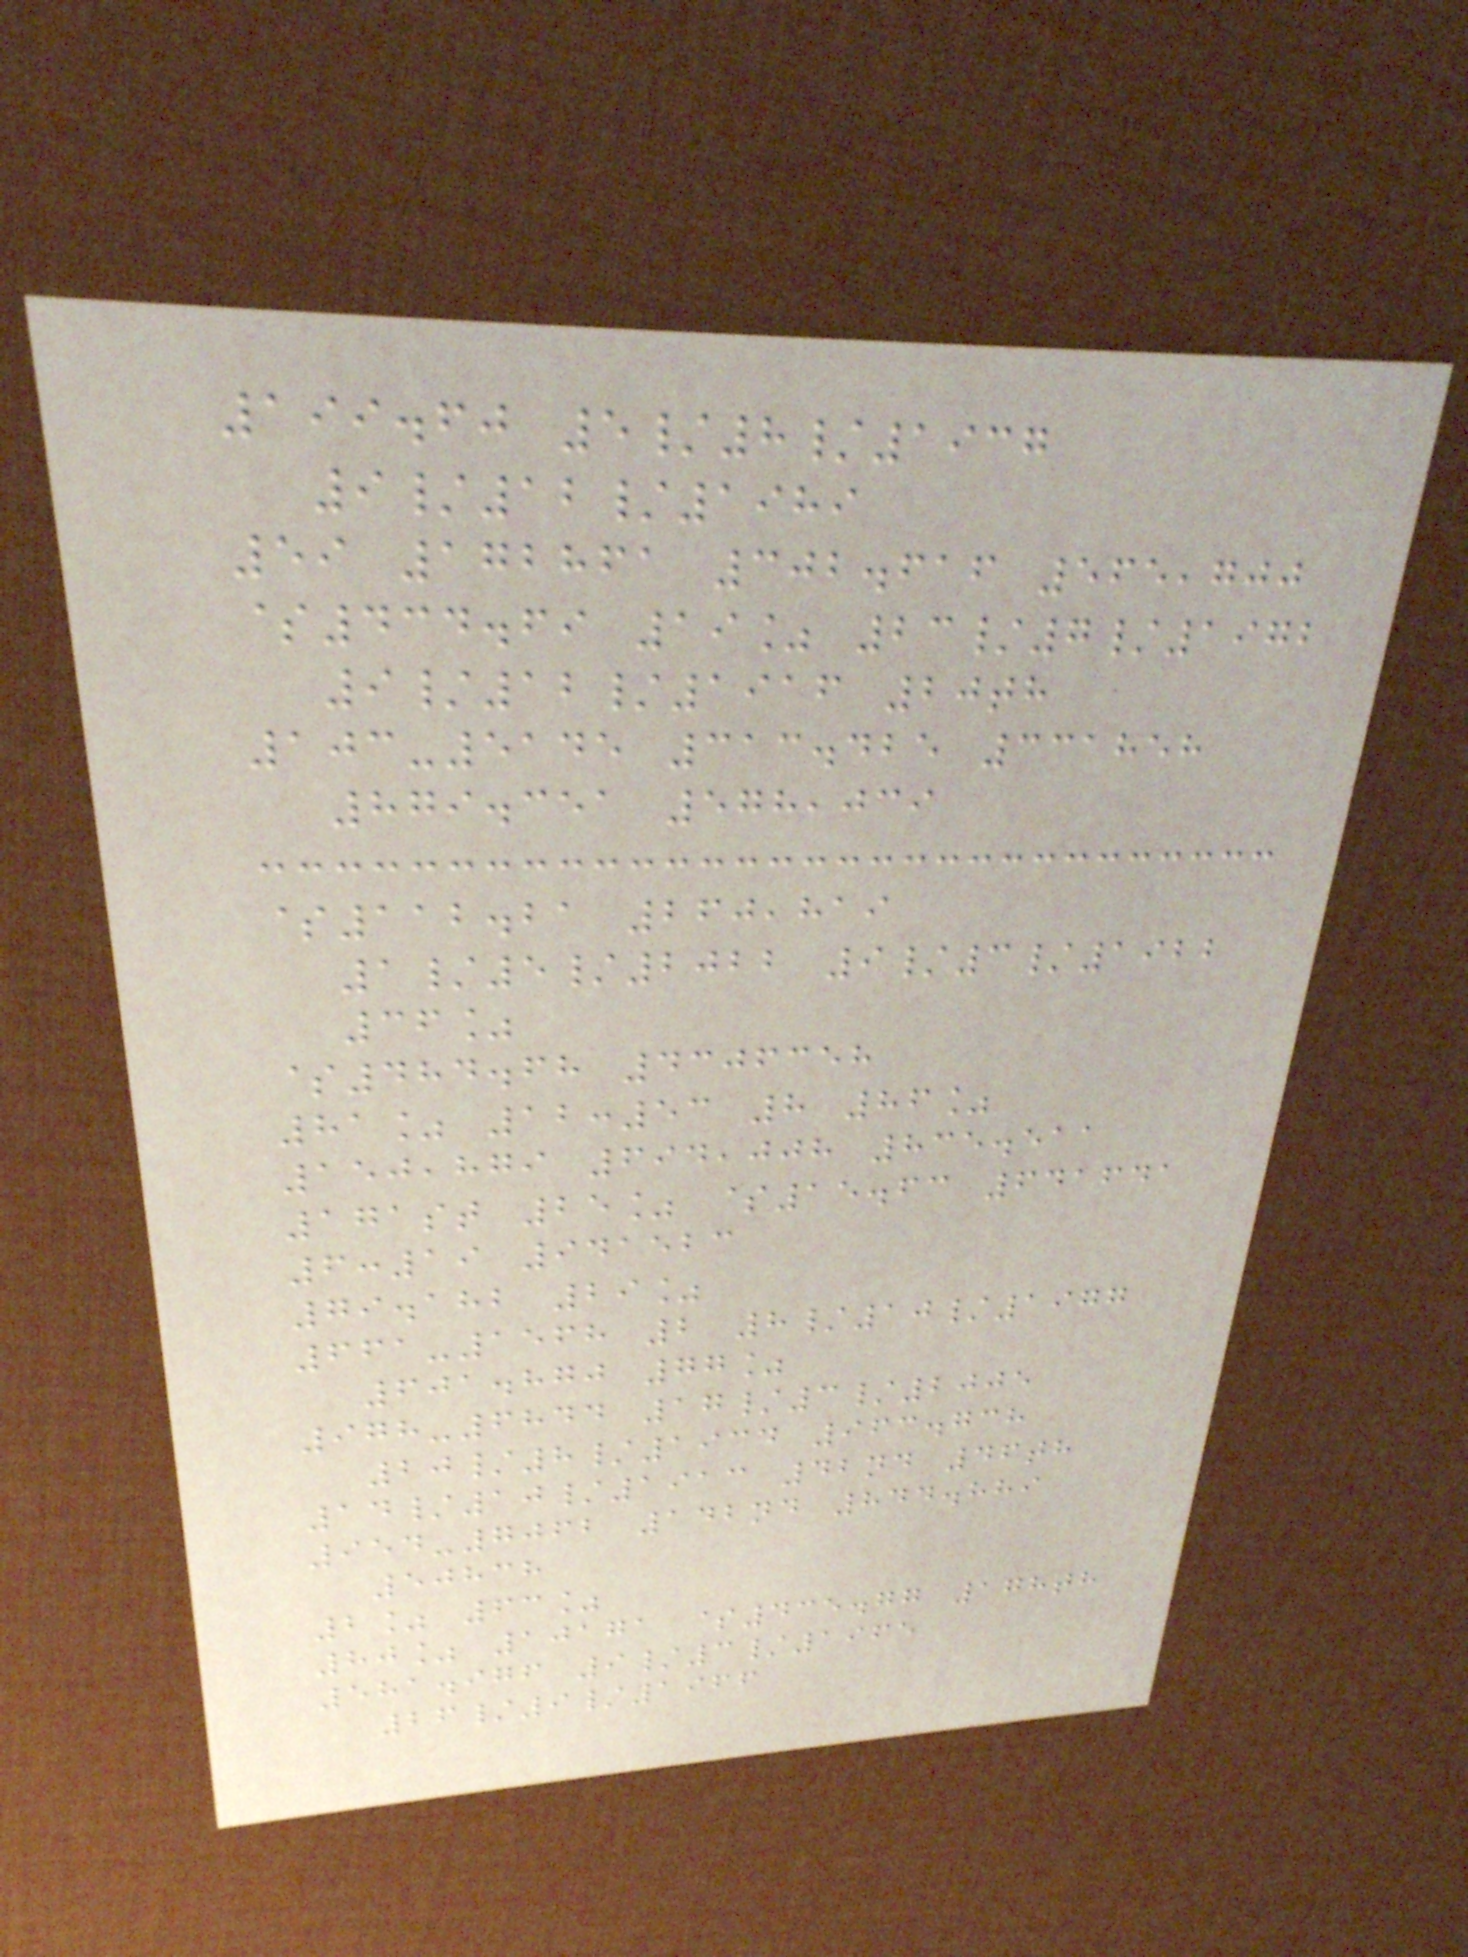199.60 5/8/1937
9/12/1989
59 172861 302.616 565,700
$434.69 19% 23/7/1972
9/12/1916 20th
103-5145 313.425 331858
879.351 578,039
$112.21 260,819
1/5/2022 9/3/1922
36%
$484.68 4306358
81% 12:53 8 86%
150,879 694,008 835.511
171st 25% $15.63 641641
6:19 941523
79.182 29%
661-1568 2 8/10/1977
601.870 77%
978-6844 17/3/2005
20/8/1934 963.738
14/10/1913 42nd 46th
954-7062 142nd 844.889
50838
2% 63%
80% 10171 $435.77 178th
581.976 9/3/1965
26/9/1966
